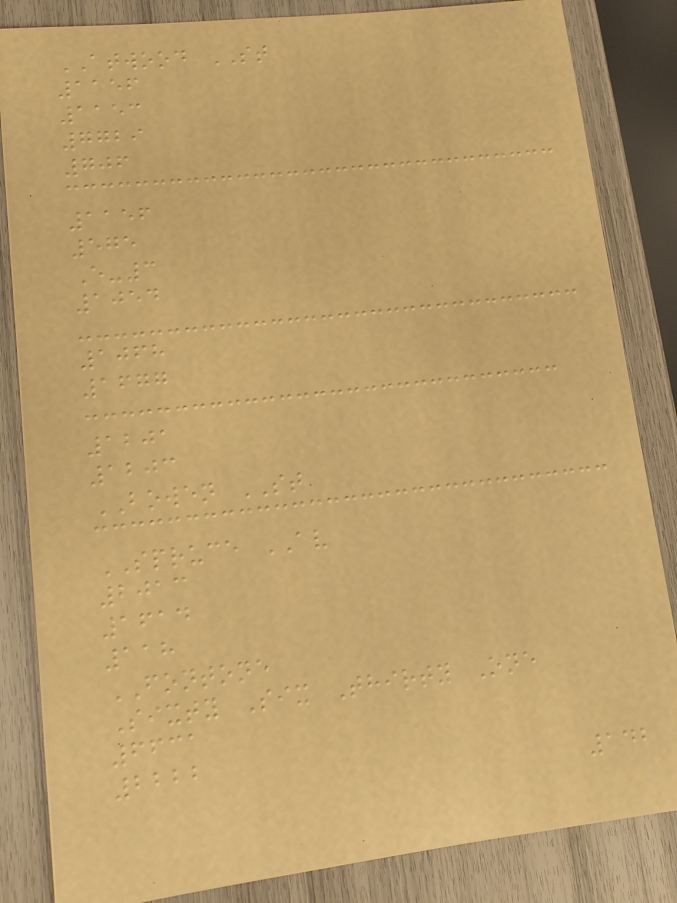ATWOOD ST
1156
1153
7729
706
1156
575
E-3
1054
1068
1677
1201
1203
BOWEN ST
SPRUCE AV
2013
1614
118
FONTONE
Sixty Six Thirty One
6631
2222
142
